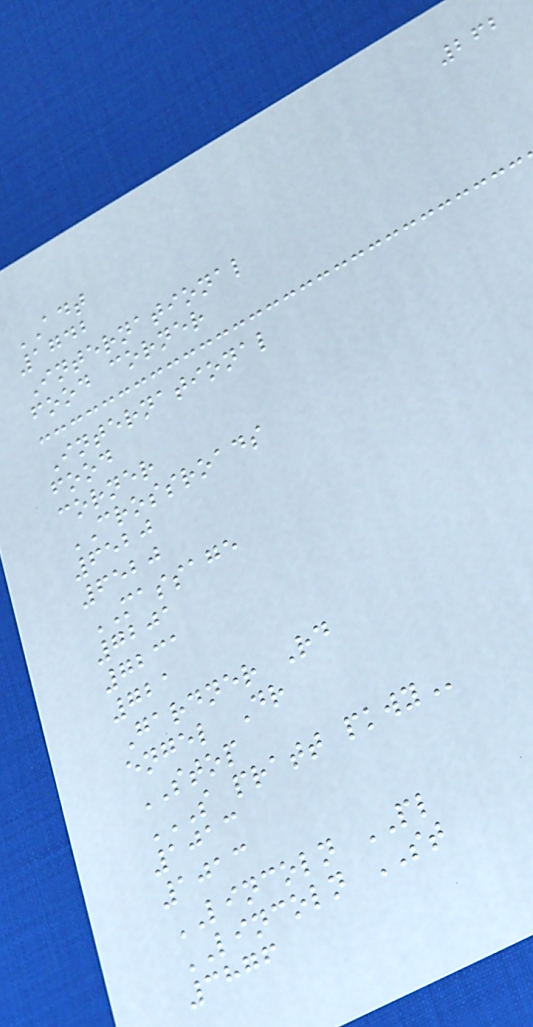262
ADT
1742
International
food corner
International
food
corner
CROSSROADS
6520
6520
MASSAGE
7201
7231
721
Gardner Rd
engel Dr
STOP
S PRATT PKWY
1013
1013
LINCOLN PL
LINCOLN ST
3876
